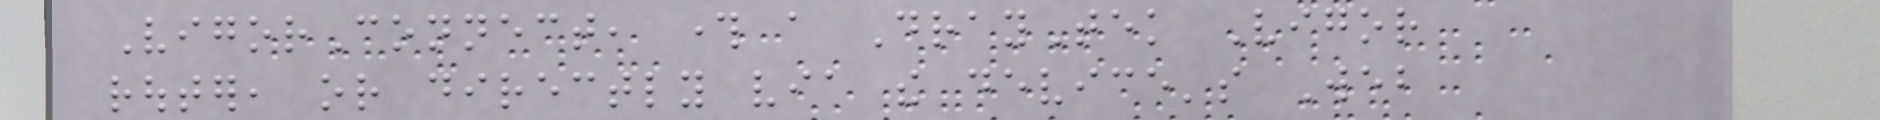VigorConnect, through a DrayTek Vigor
router, or directly via the device's Web
